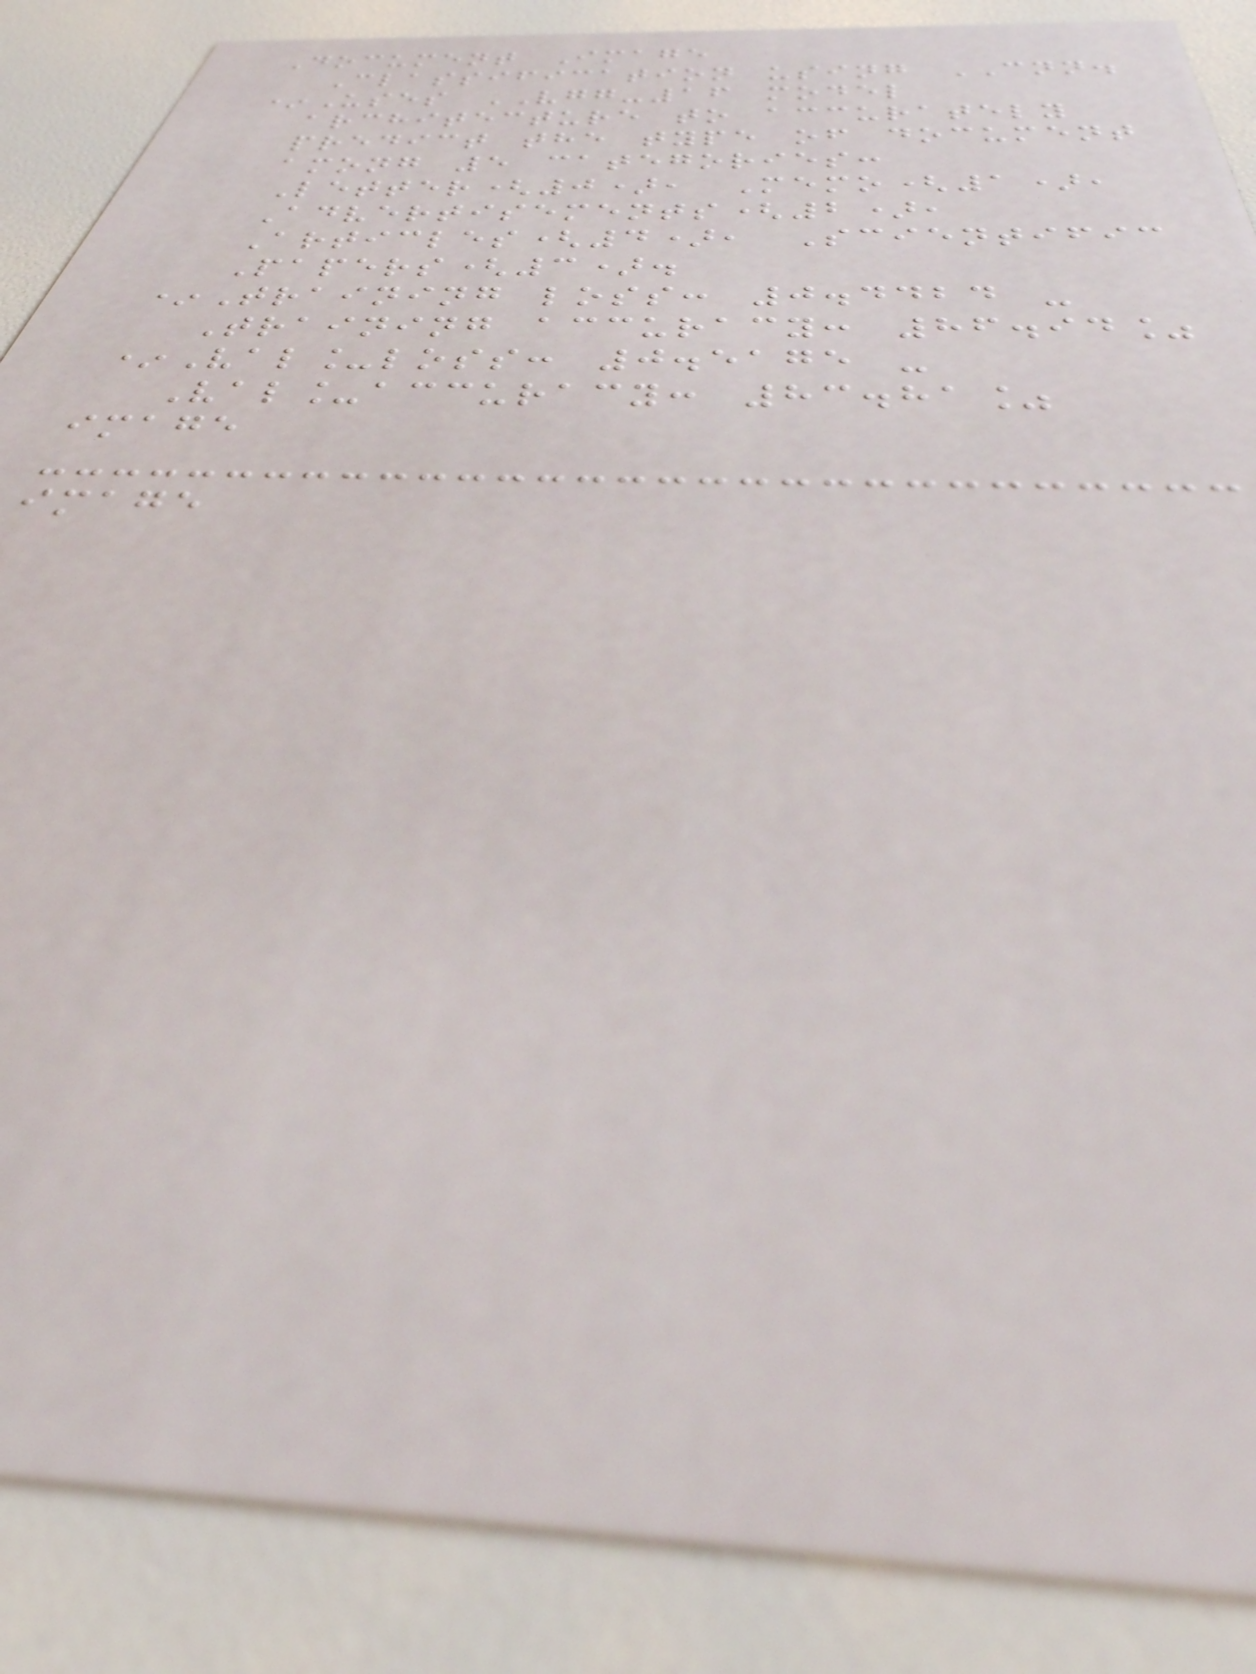Document Image
Classification using CNN.
*Uses VGG-16 model
architecture to accurately
predict the type of document
among 5 categories:
Letter(0), Memo(1),
Advertisements(2),
Articles(4), Scientific
Papers(3).
*Training loss: 0.4424 -
Training accuracy: 86.94%
*Val_loss: 0.5175 -
Val_accuracy: 83.81%
image
image
